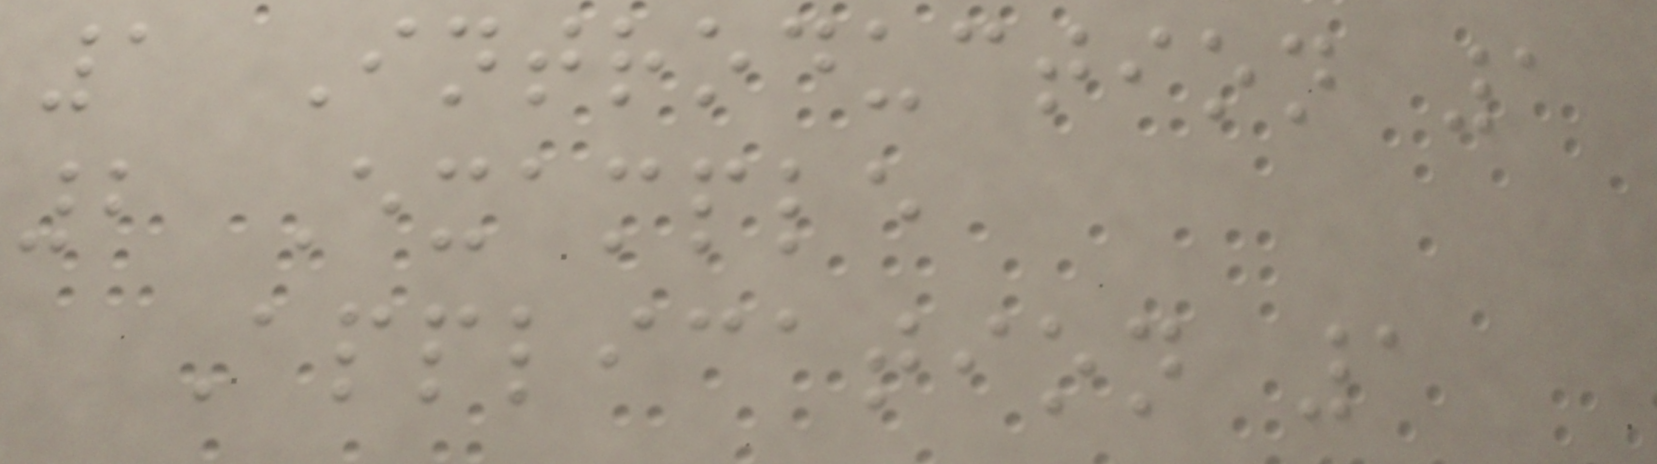1 Introduction 1
2 Example
Application 1
